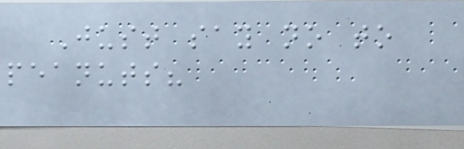Just say no to
peanuts?
